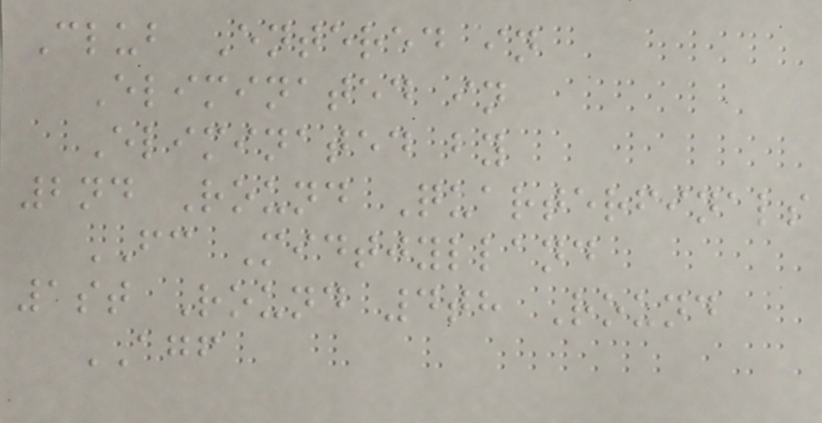Club Entered in
Eliminated in
Eliminated by
2nd Round Quarterfinals
FC Midtjylland
1st Round 4th Round
AGF
